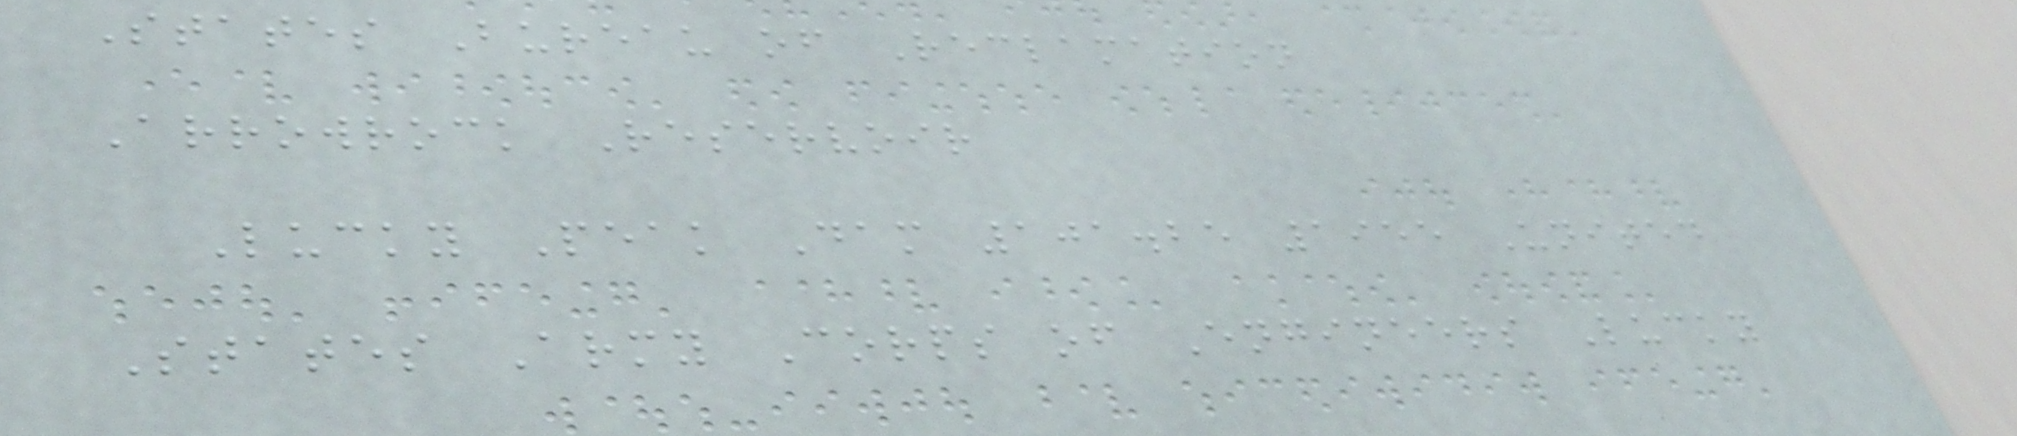States Bureau of Reclamation
Arrowrock Reservoir
Lucky Peak Dam 101.25 1955 United
States Army Corps of Engineers Lucky
